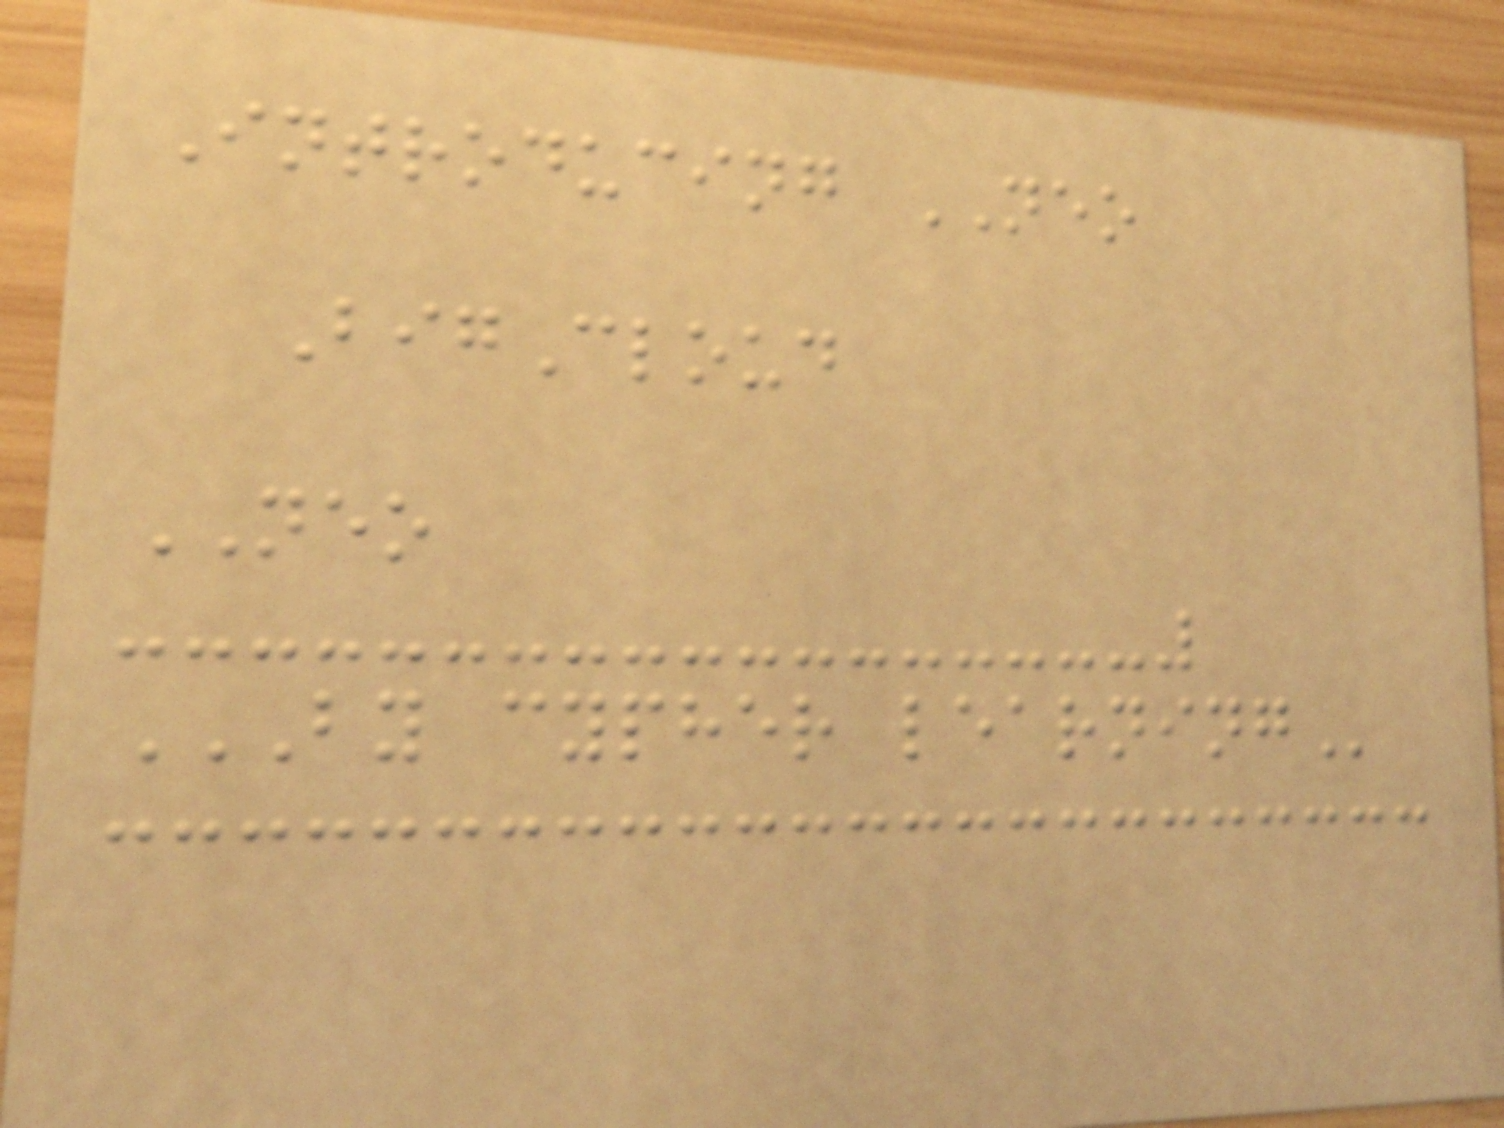Introducing NEO
BigCloud
NEO
BY CYPHER LEARNING
